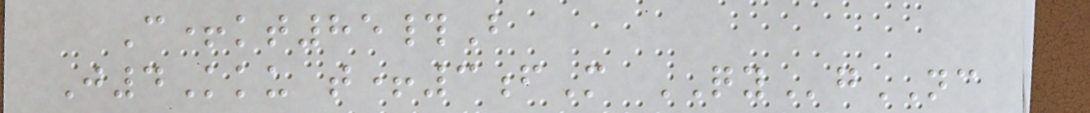C+kt85#B
J4Kku t+3fM QYgNC
